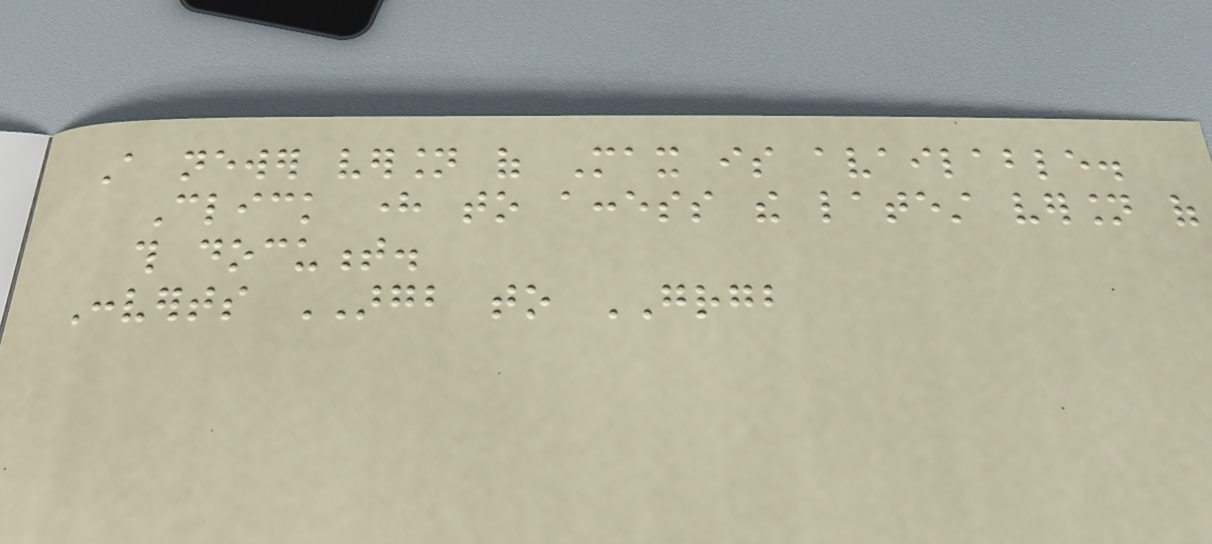A newer version of Max is available.
Click here to access the latest version of
this document.
Converts ARGB to GRGB
